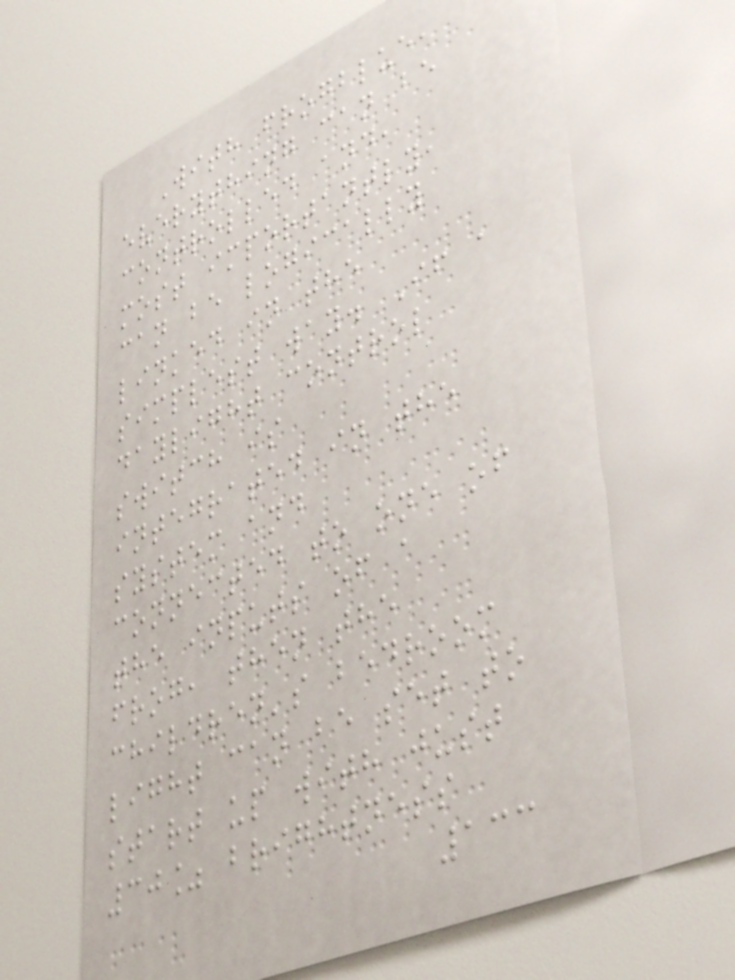With frogblue,
everything can be
controlled and,
most importantly,
can be logically
linked in the
simplest way. If a
daylight control
switch is
integrated in the
system and
connected to one of
the inputs of a
frog, then the
children's bedroom
light can be set to
start up with just
30% brightness
133
